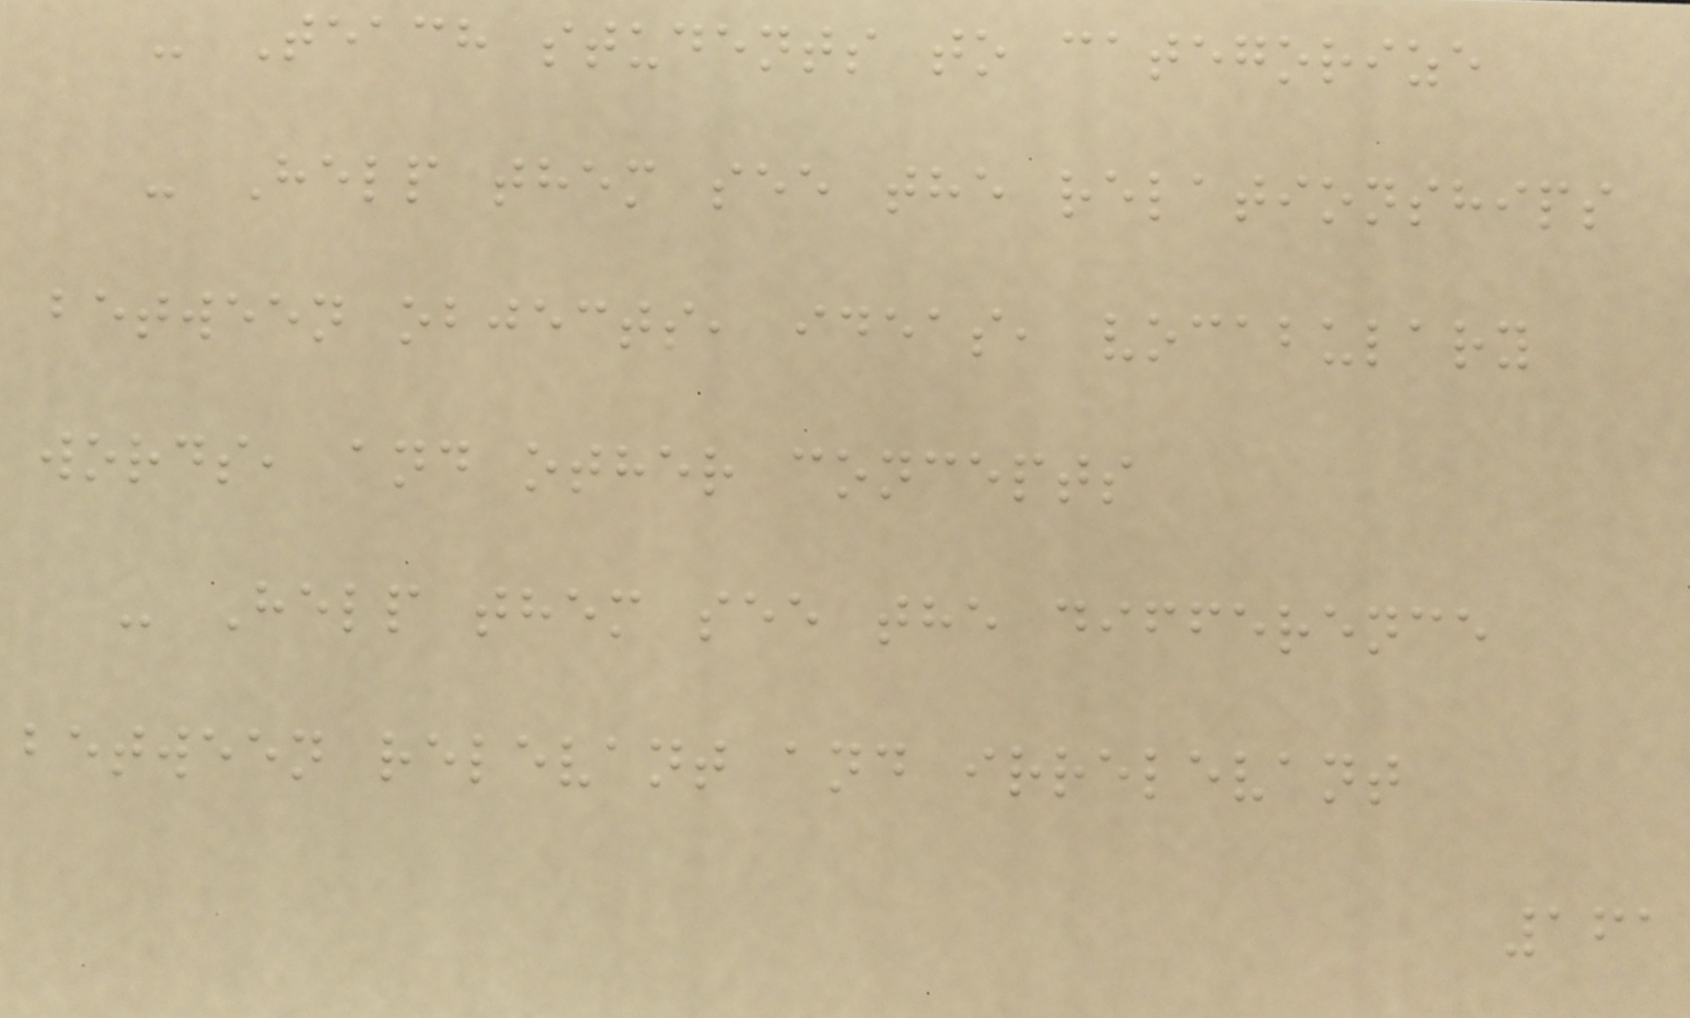- Teach students to categorize
- Help them see the relationships
between objects, ideas, vocabulary
words, and other concepts
- Help them see the difference
between relevant and irrelevant
161
